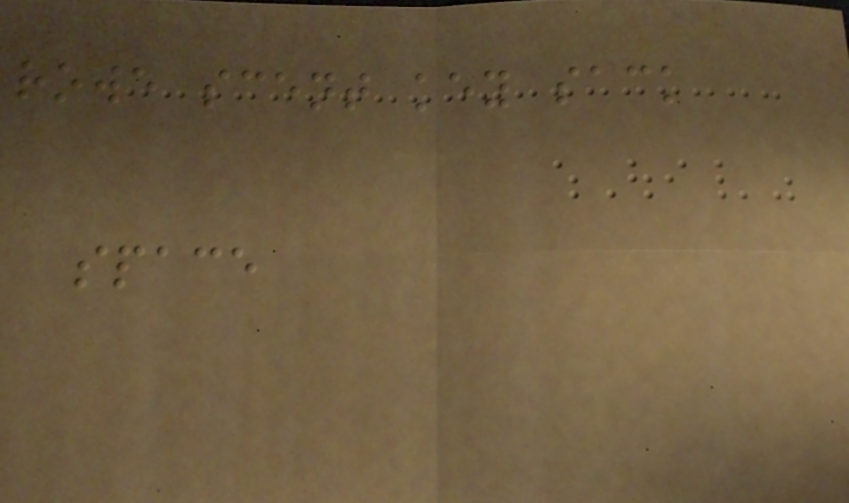rowe scent key sack
space
